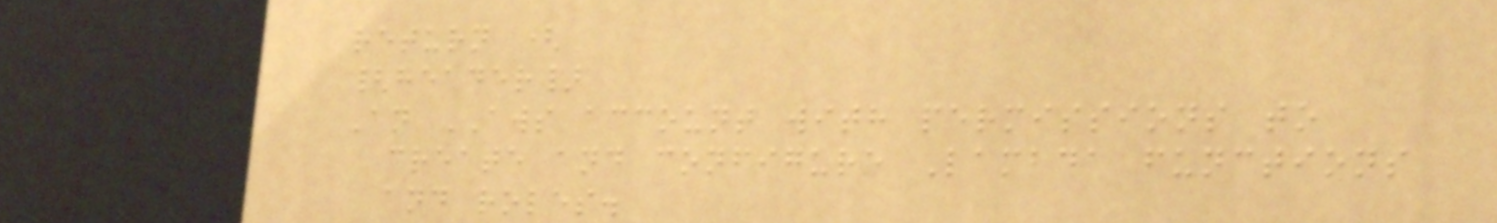return (
{header}
An AWS account with permissions to
create and configure Lambda functions
and roles.
